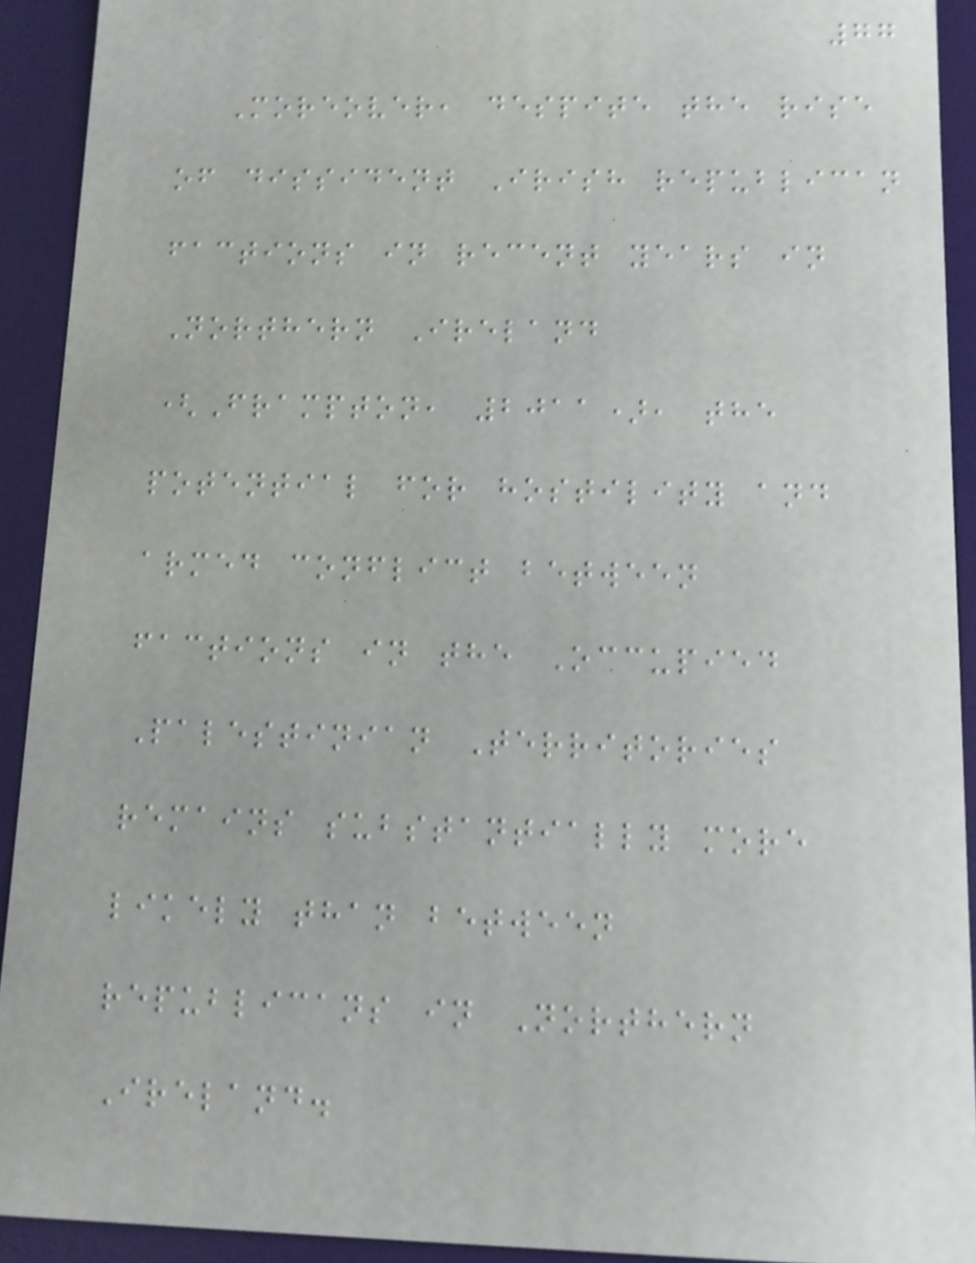77
Moreover, despite the rise
of dissident Irish republican
factions in recent years in
Northern Ireland
(Frampton, 2011), the
potential for hostility and
armed conflict between
factions in the Occupied
Palestinian Territories
remains substantially more
likely than between
republicans in Northern
Ireland.
